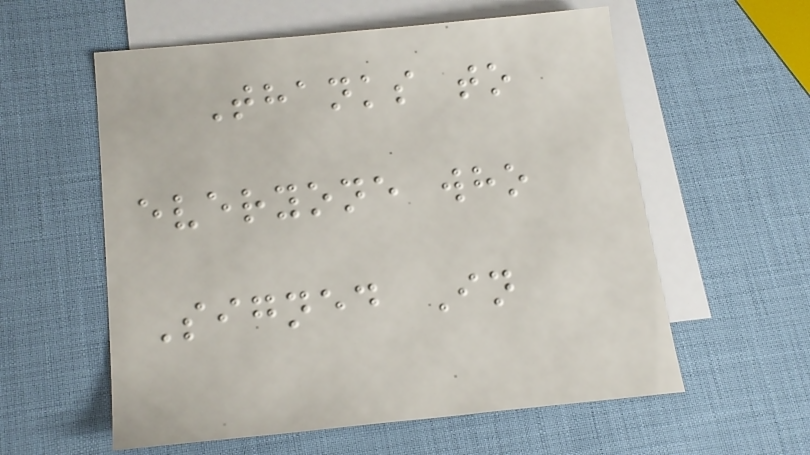Thanks to
everyone who
Signed In
